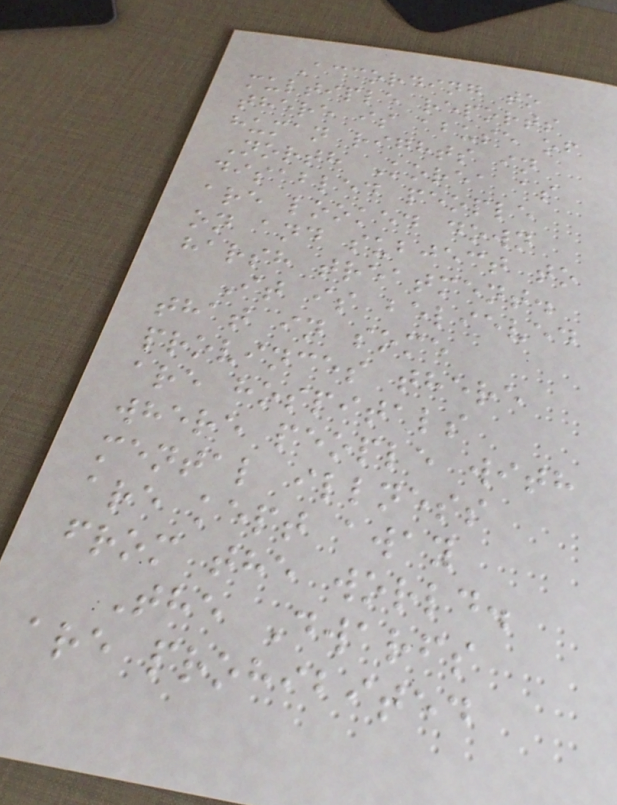According to
multiple reports
there is abuse of
human rights in
North Korea as
disabled people
are looked down
on and subject to
harsh treatment.
It is believed
that in some
provinces there
are hospitals
where people with
mental illness
are kept away
from the world.
The Dwarfs
are prohibited
